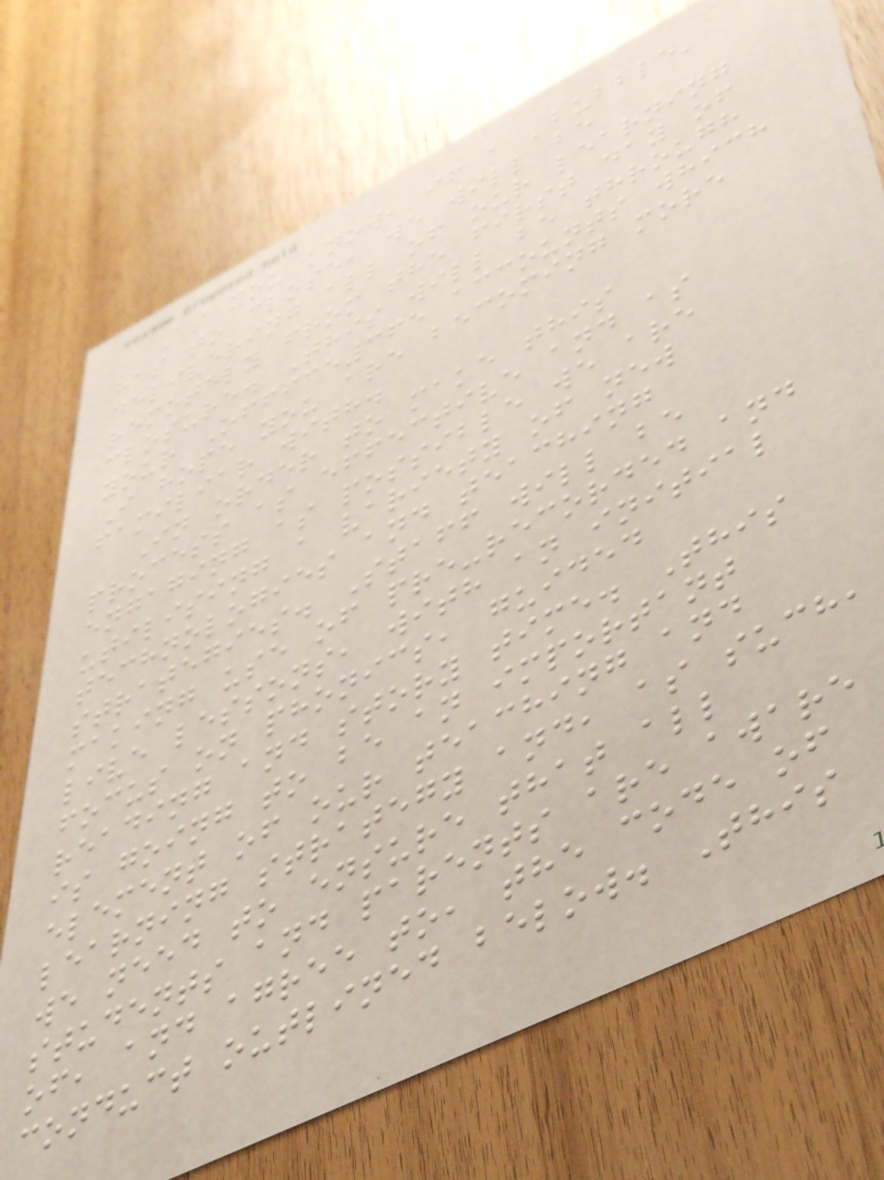As you know, if a 'bubble'
has to close, we will be
delivering all of our learning
remotely from the first day of
closure. This will be through
your Office365 accounts which
I hope you are becoming more
familiar with.
In order to make this
process as effective and as
engaging as possible we are
utilising a variety of new
technologies and teaching
strategies. Staff will be
making use of pre-recorded and
live lessons, with an initial
focus on phonics, guided
reading and story time. This
is going to be an important
element of our teaching and
learning strategy and, as such,
we need to ensure that all
students and parents are aware
of, and agree to, the code of
conduct outlined below. This
